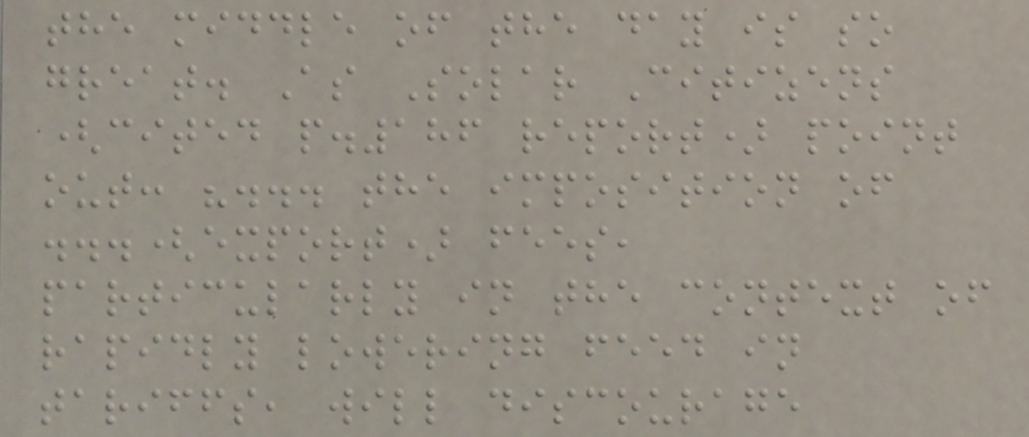the middle of the day is so
great. As Solar Citizens
(cited p.186 report) point
out: "... the imposition of
...(export) fees,
particularly in the context of
rapidly lowering feed in
tariffs, will discourage
